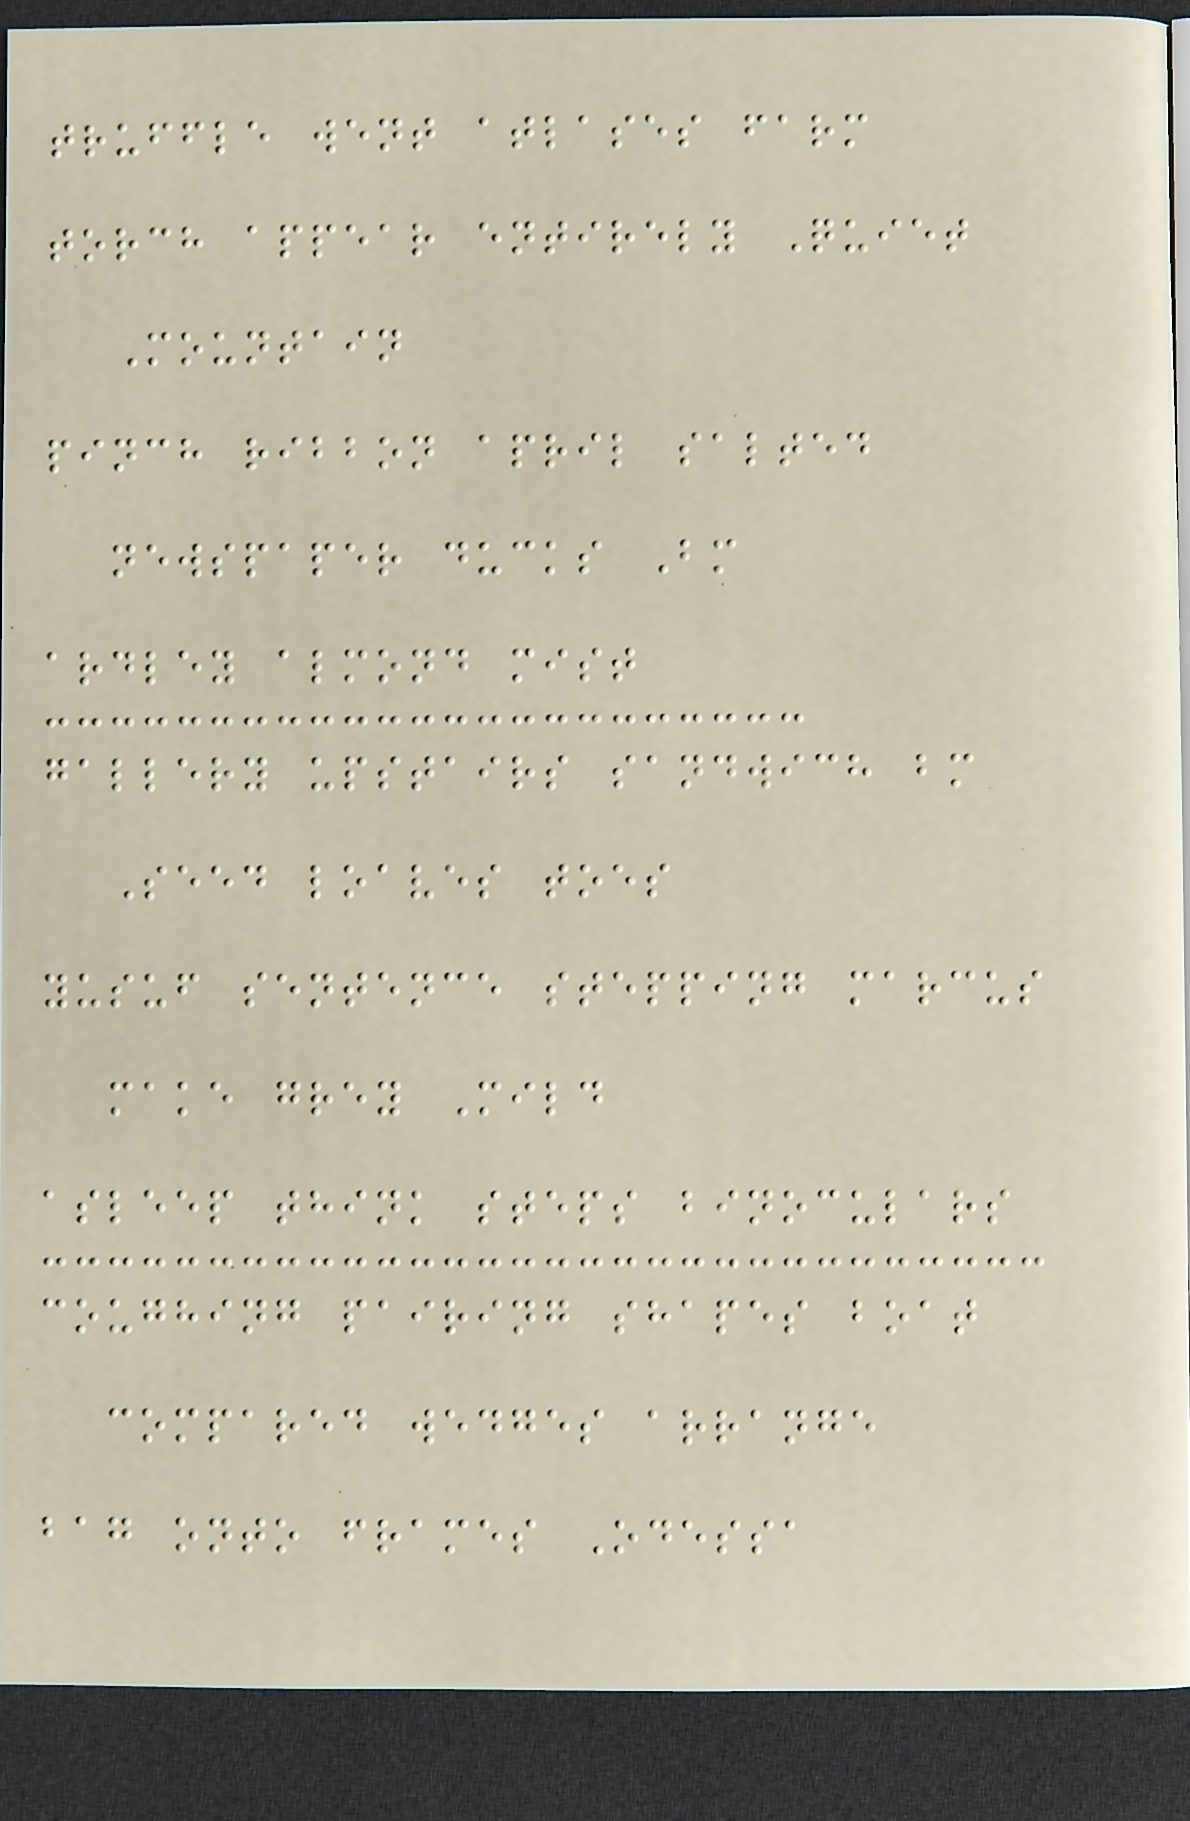truffle went atlases farm
torch appear entirely Quiet
Mountain
pinch ribbon april salted
newspaper ducks Bm
ardley almond mist
gallery upstairs sandwich bm
Seed loaves toes
yusuf sentence stepping marcus
make grey Mild
asleep think steps binoculars
coughing pairing shapes boat
compared wedges arrange
bag onto frames Odessa
